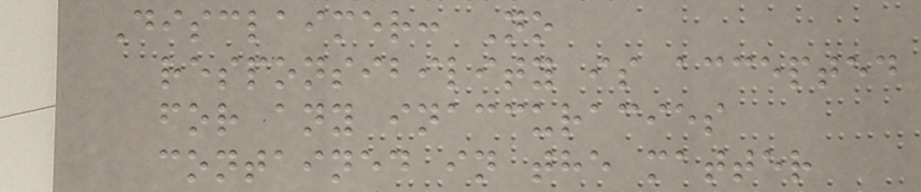Disclaimer: No
responsibility is accepted
for any inaccuracies
contained in the matter
